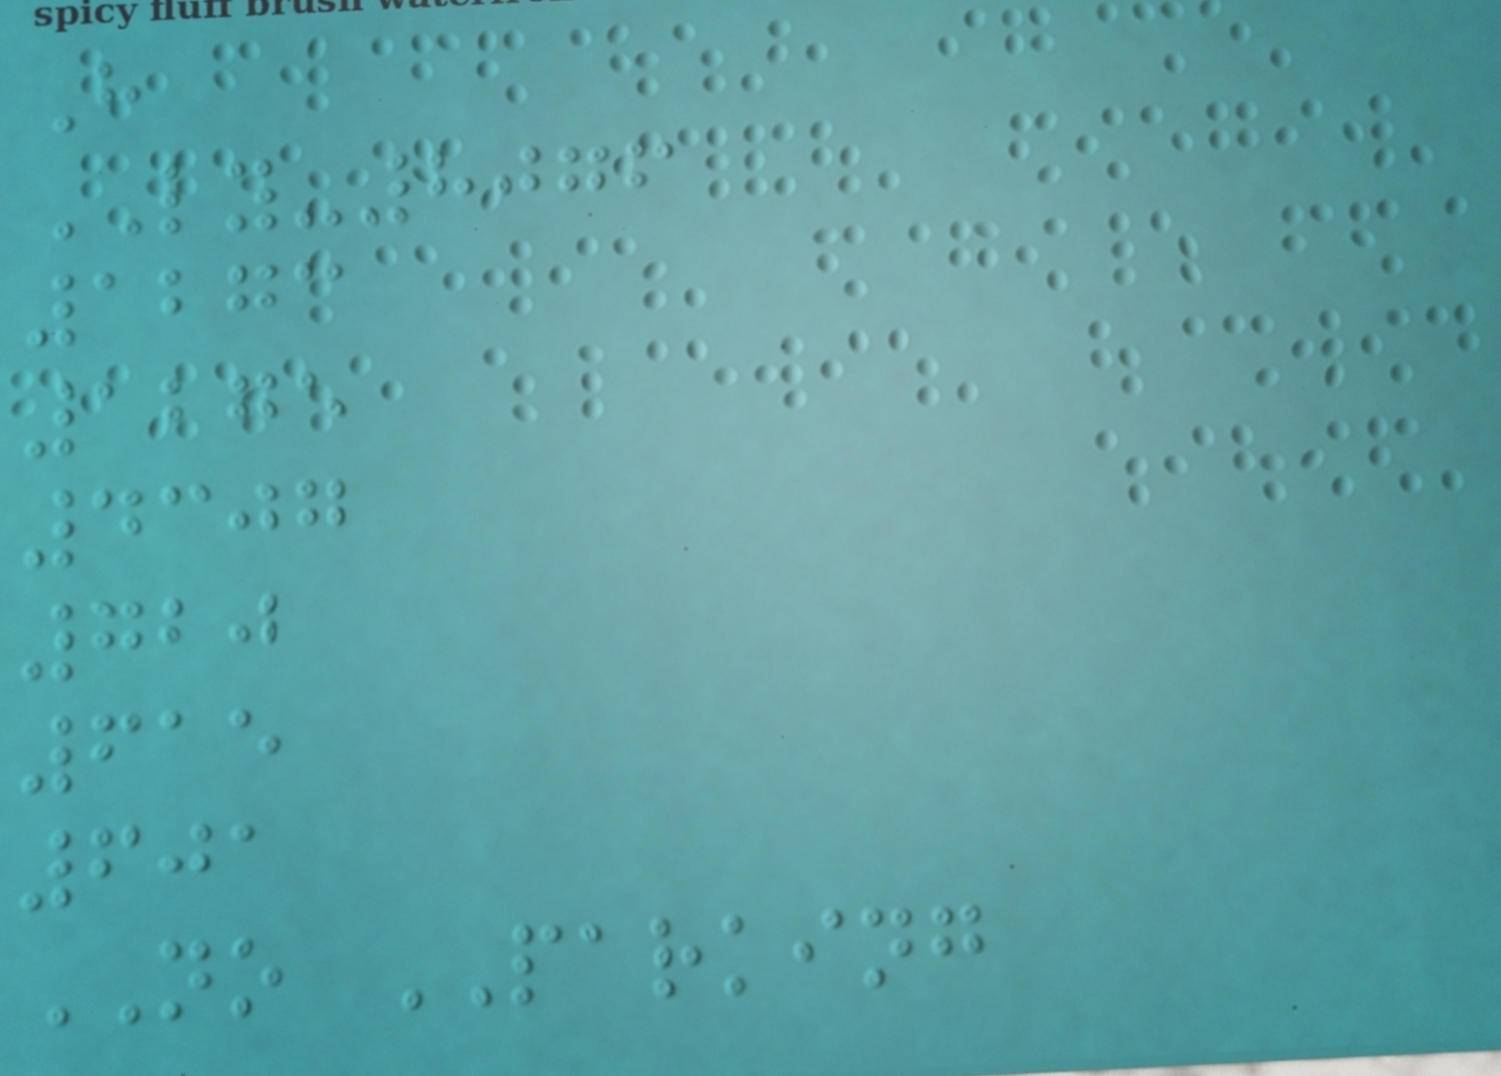H
LY-8076
1273
1275
4307
720
615
601
NO PARKING
